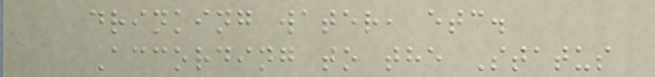drinking water, etc.
According to the Status
